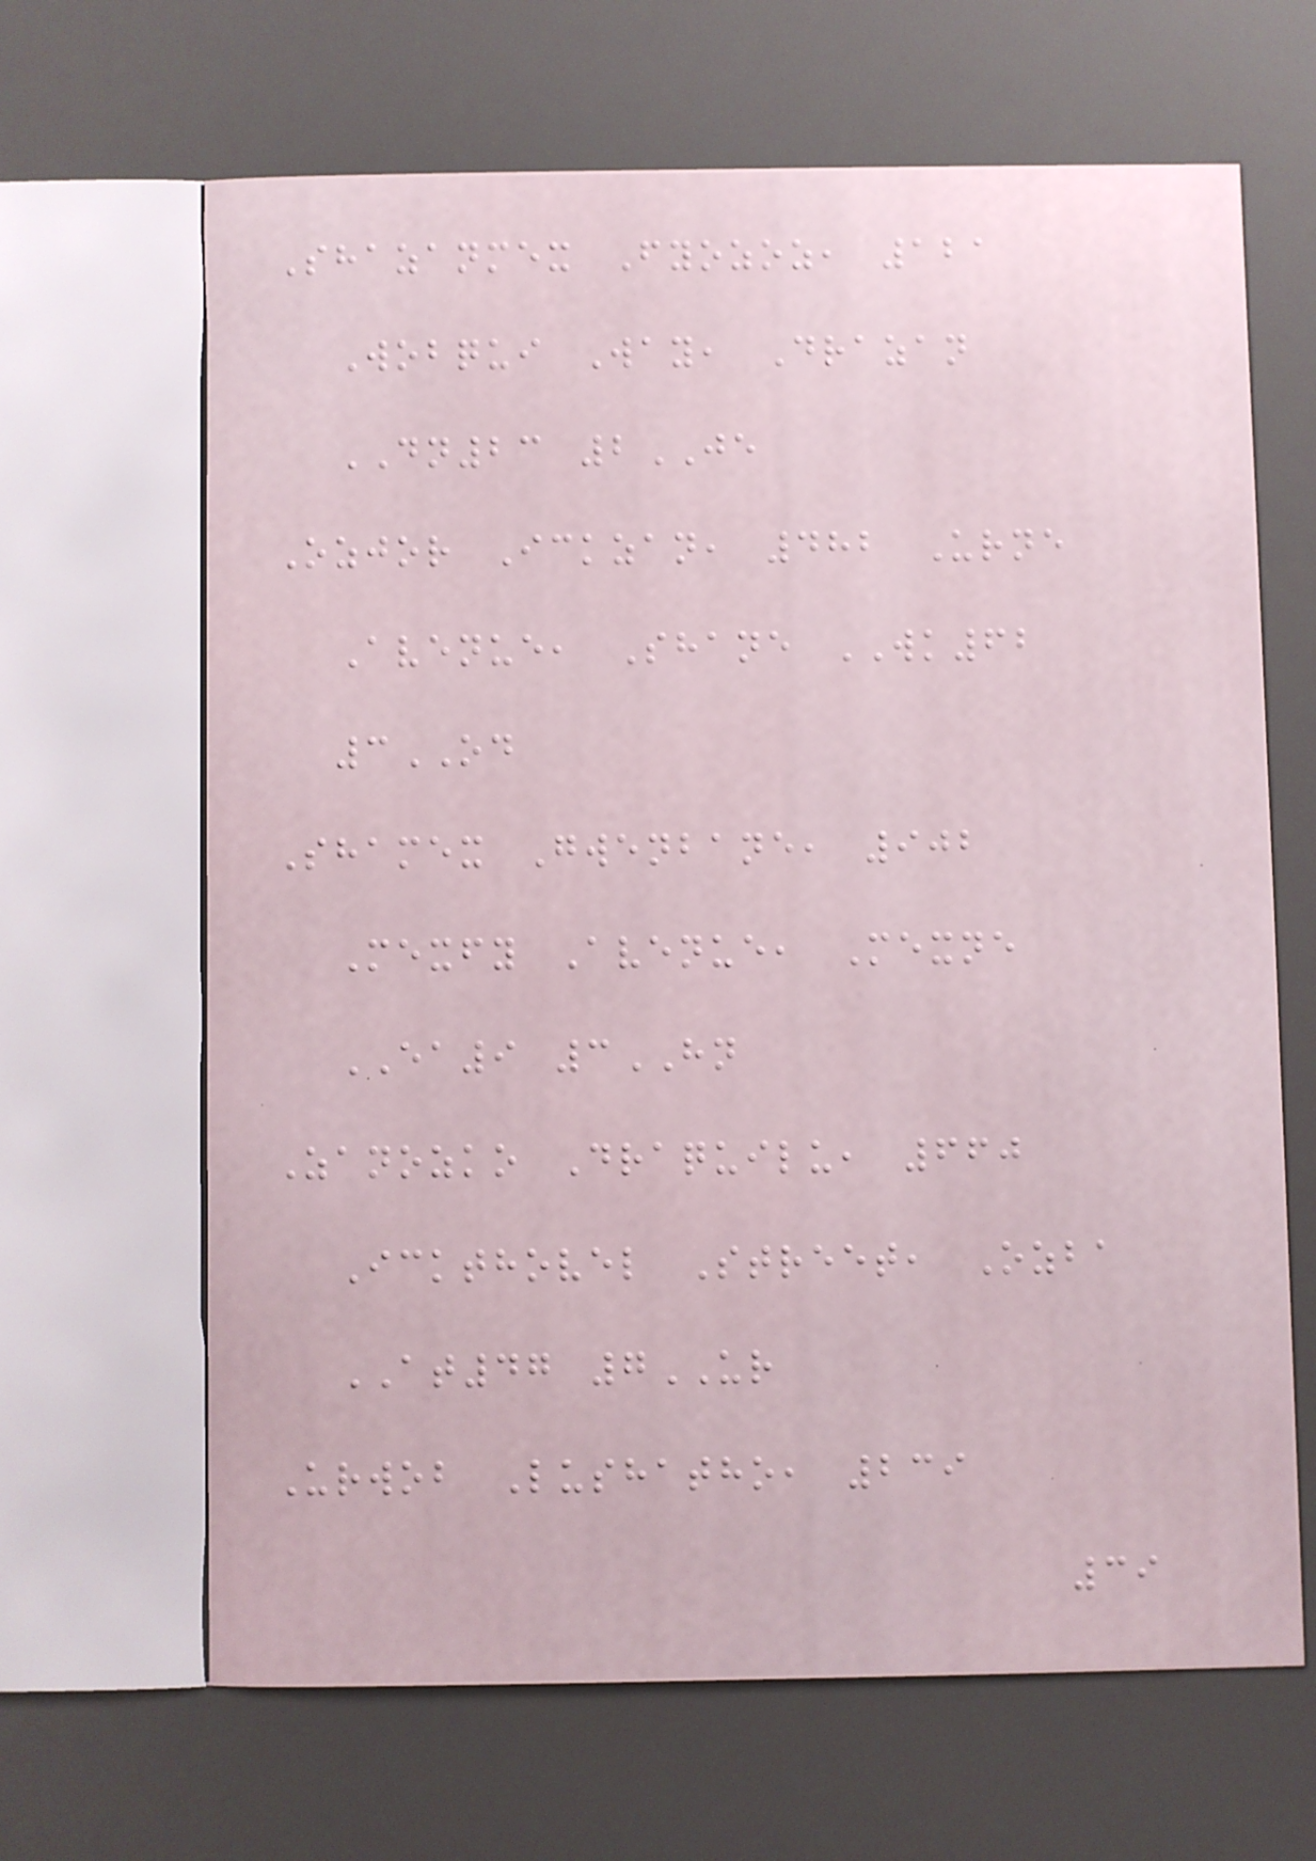Shazanmex Fyozoz, 121
Wobqui Way, Drazan
DN23 2JE
Ozjor Ickzan, 482 Urne
Avenue, Shane WK62
3OD
Shamex Gwenbane, 902
Mexfy Avenue, Mexne
EA9 3HN
Zanozko Draquilu, 660
Ickthovel Street, Ozba
AT47 7UR
Urwob Lushatho, 239
39
